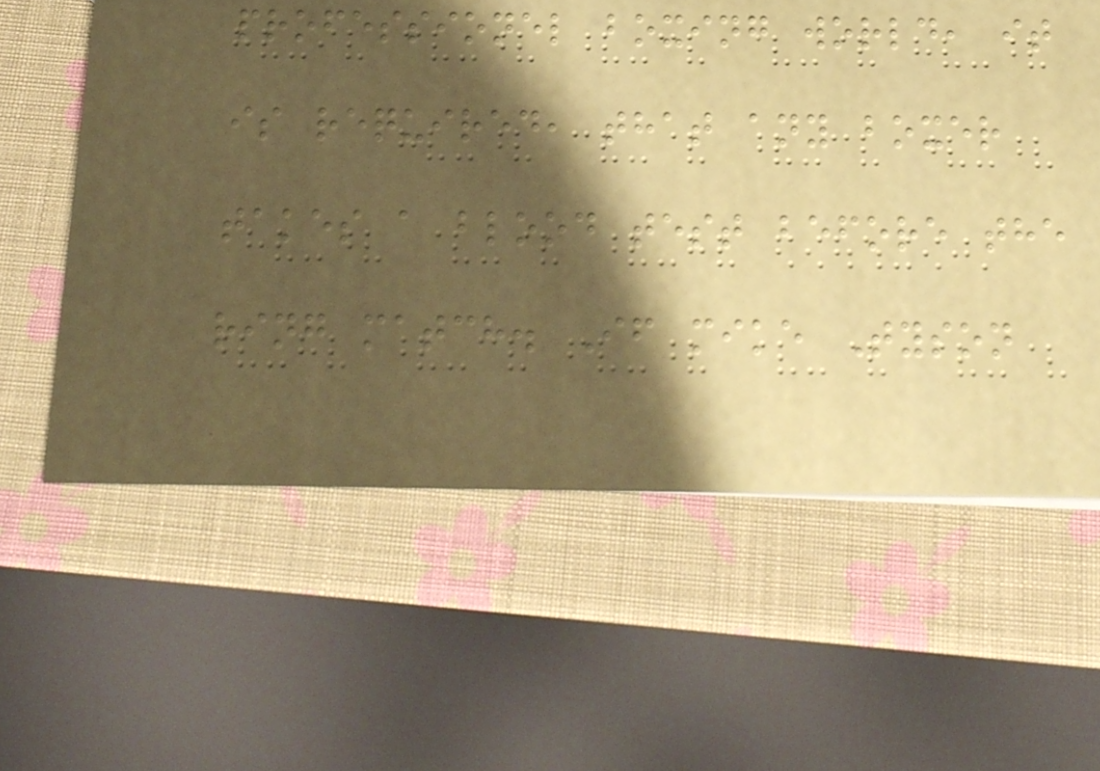professionel boxing world, it
is required, that any boxer
takes a blood test before the
ring match. If mike Tyson
